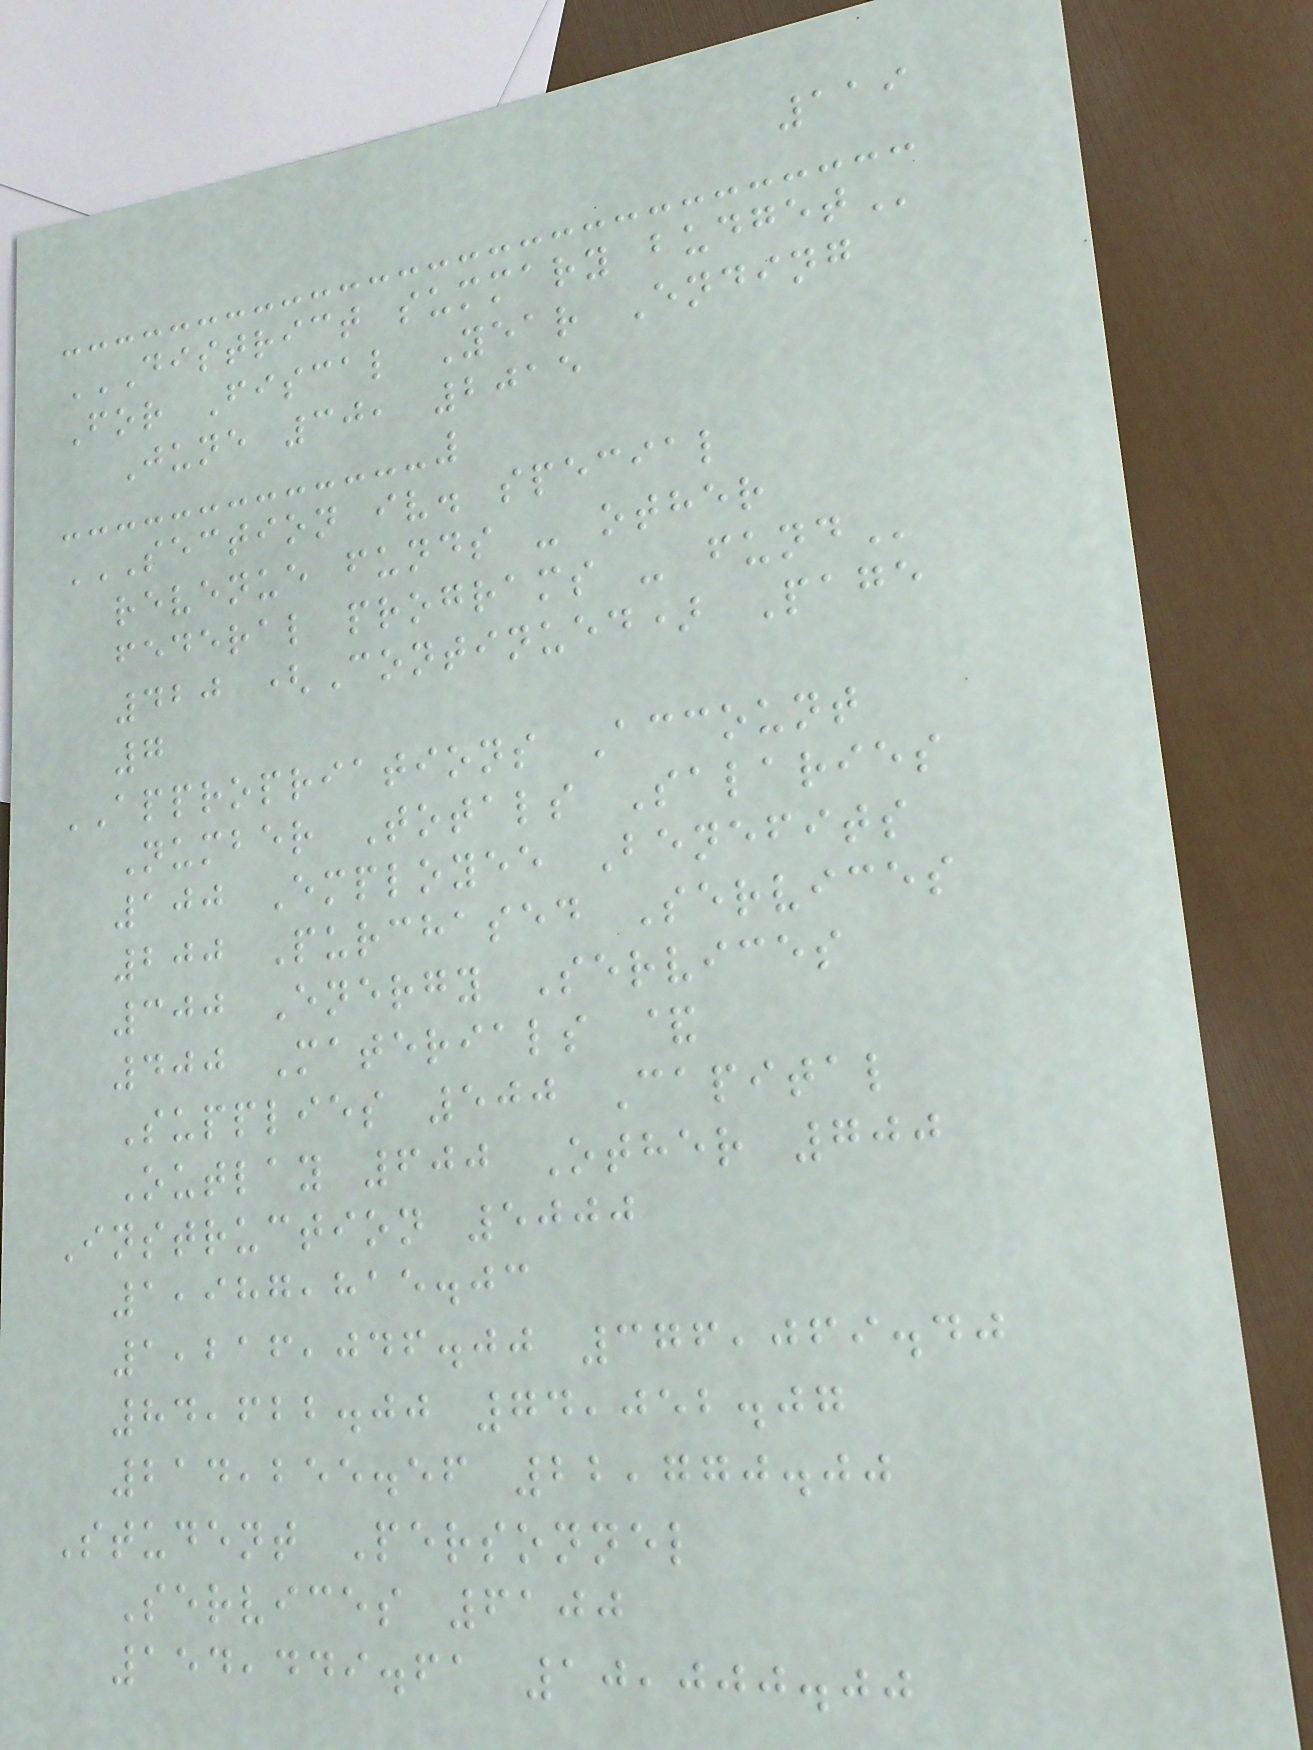119
DISTRICT SUMMARY BUDGET
For Fiscal Year Ending
June 30, 2015
SECTION IV. SPECIAL
REVENUE FUNDS - OTHER
FEDERAL PROGRAMS - FUND
420 (Continued) Page
7
APPROPRIATIONS Account
Number Totals Salaries
100 Employee Benefits
200 Purchased Services
300 Energy Services
400 Materials &
Supplies 500 Capital
Outlay 600 Other 700
Instruction 5000
1,987,815.03
1,216,046.00 376,069.40
84,622.00 74,052.07
214,255.56 22,770.00
Student Personnel
Services 6100
154,449.61 10,000.00
